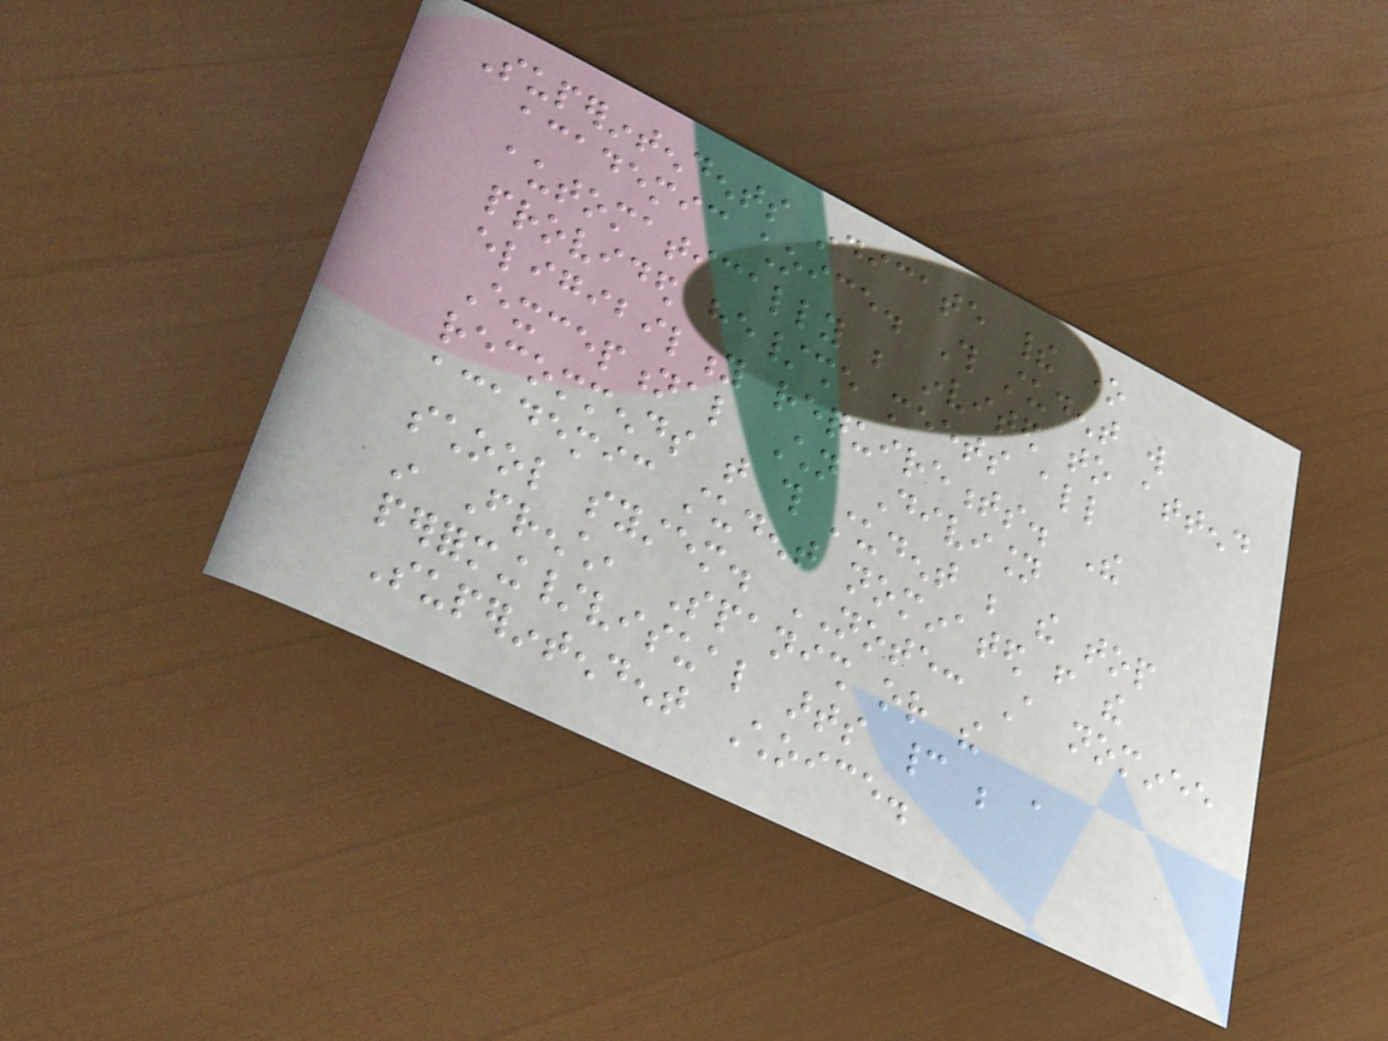Superintendents indicate their one
academic choice. This student will
automatically be invited to attend
provided he/she meets all
eligibility requirements. The
Exceptional Children Division
recommends that this student be the top
academic student nominated from the
school system. NOTE: A nominee
in French, Spanish or the
performing/visual arts cannot be a
Superintendent Choice.
